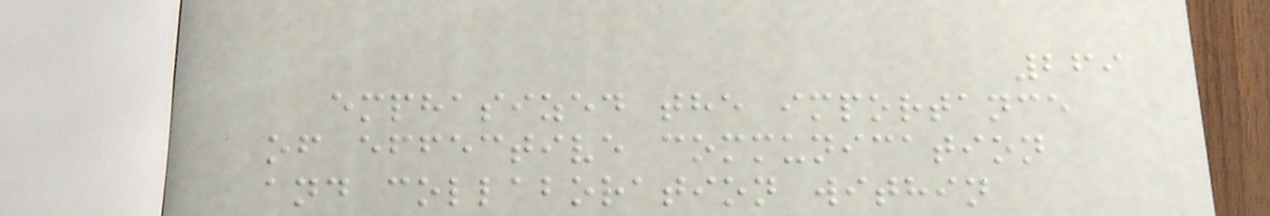269
emphasized the importance
of effective communication
and collaboration within
